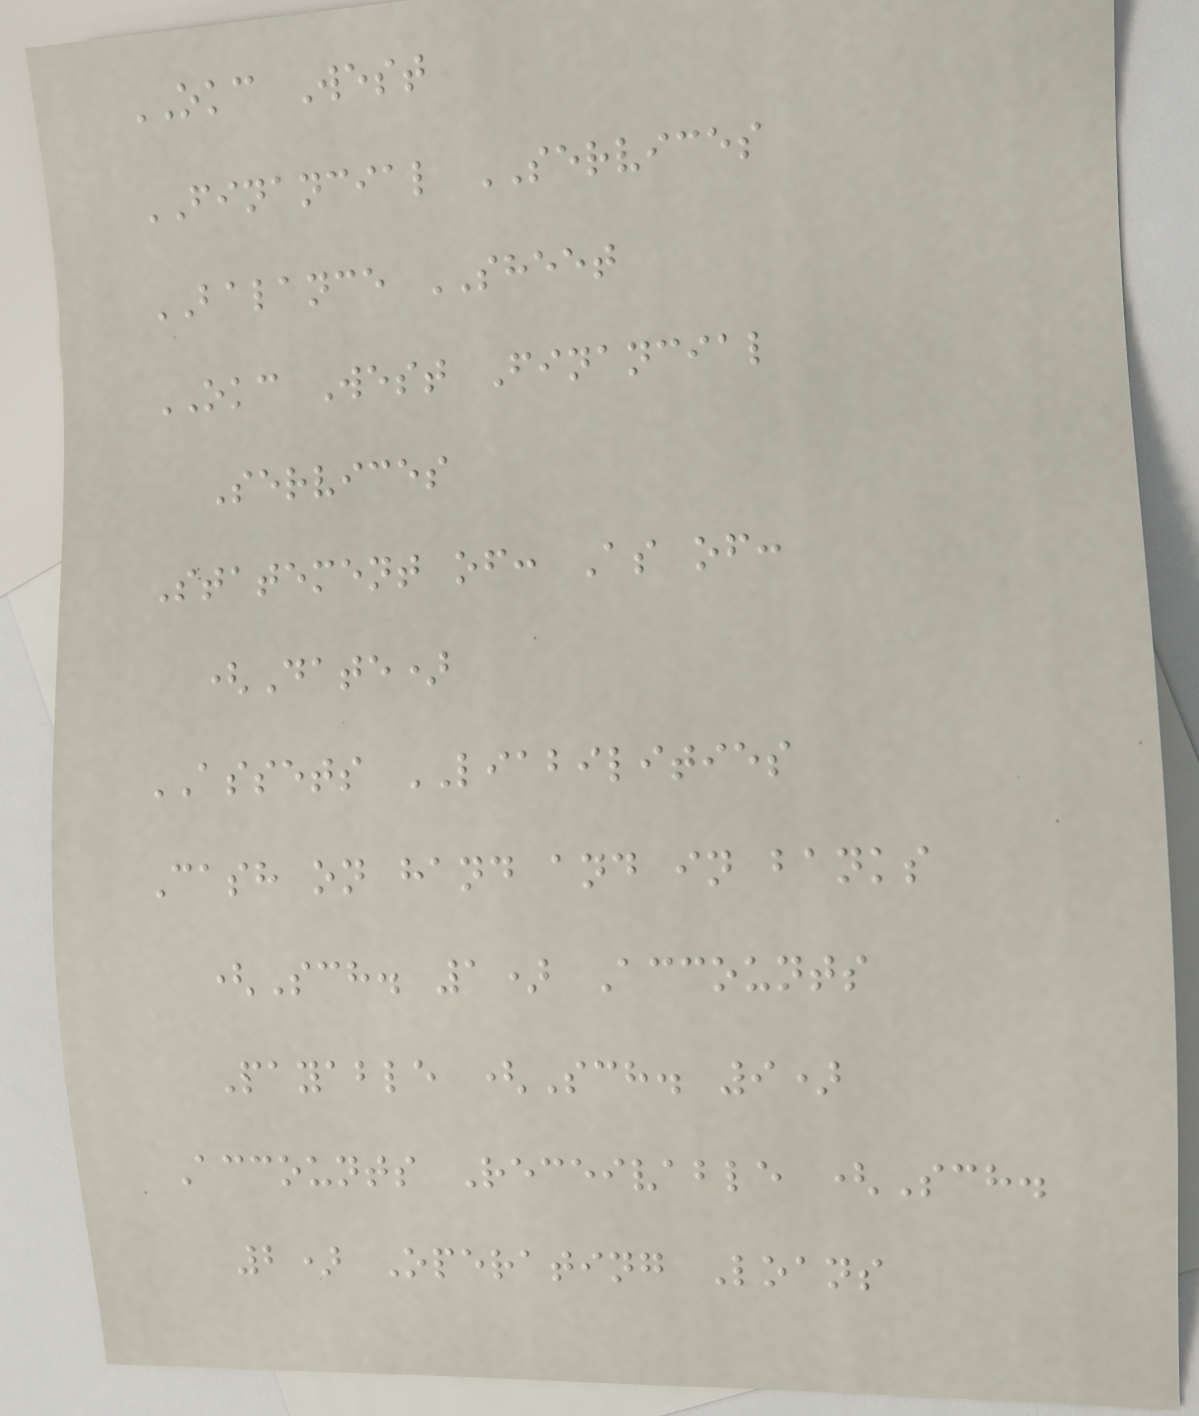OKC West
FINANCIAL SERVICES
BALANCE SHEET
OKC West Financial
Services
Statement of: As of:
(Date)
ASSETS LIABILITIES
Cash on hand and in banks
(Sch. 1) Accounts
Payable (Sch. 9)
Accounts Receivable (Sch.
2) Operating Loans
